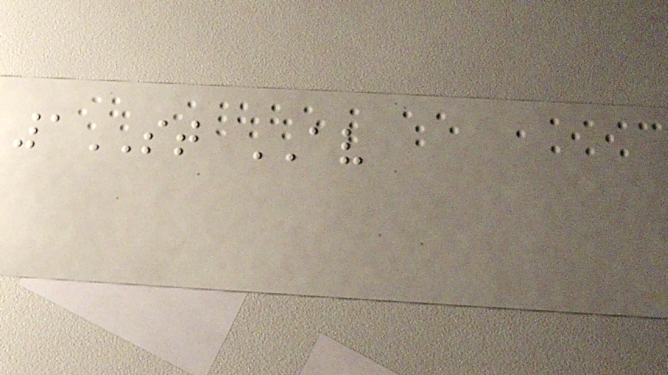1ST AV
